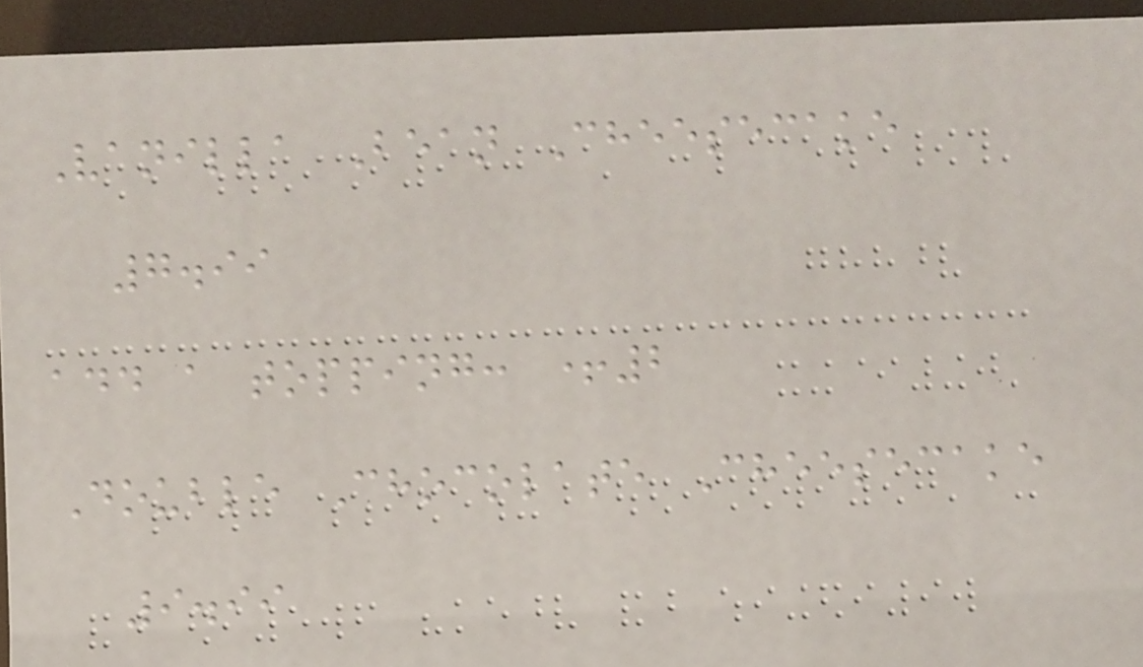Vanilla Bean Cheesecake
7.99
add a topping: +2
Double Chocolate Cheesecake
9.99
